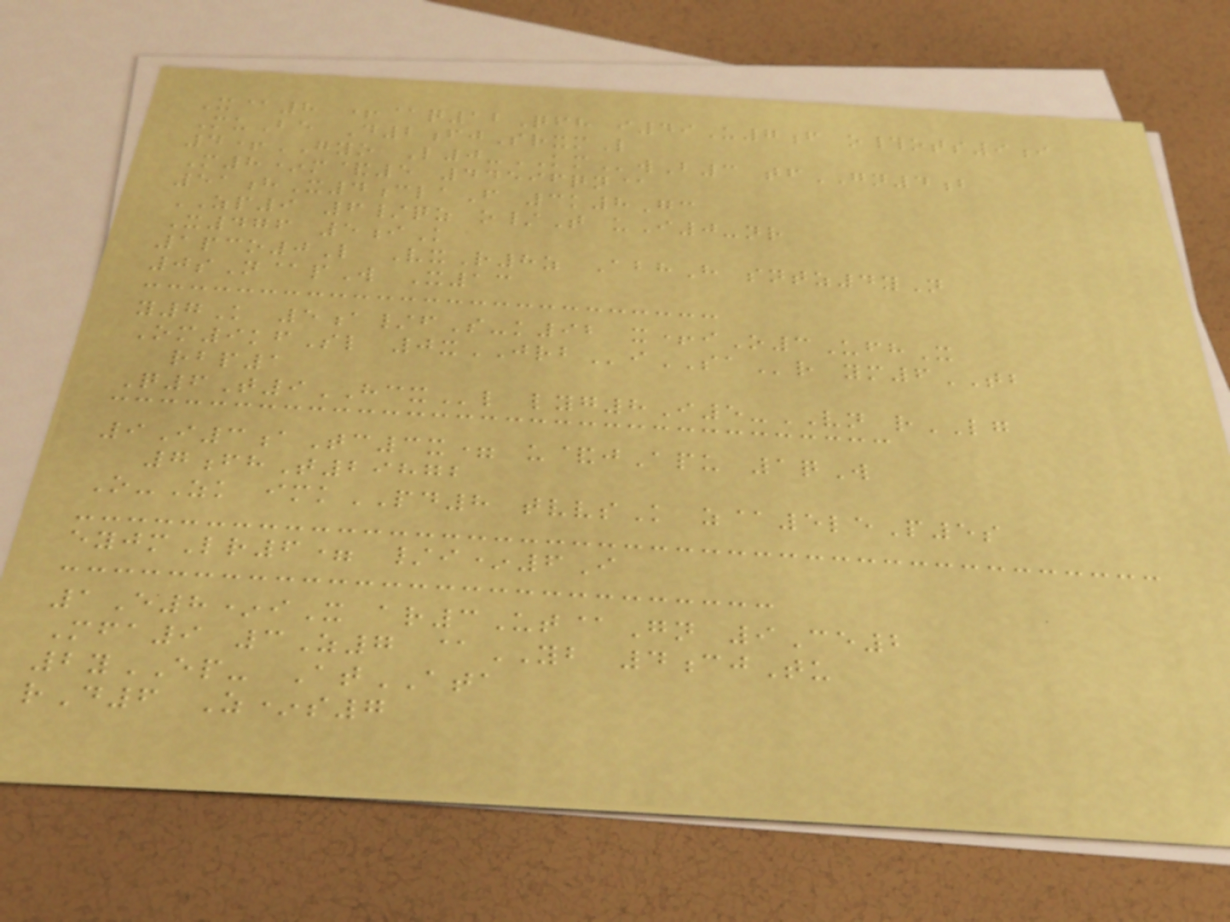X@8 +@q12Qfh i49U7f o#ots9i
MuBe D2fjSrxmL
4+GYO L0-KMwB3 tfGN4b
M8*m&5 44596qn@
51hX4claF 3k8Gc
ZP9 6/qz o/T uI0-nr
X476 5iK
1pco0L VxR8z AbhH sntz4yN
0sN@pW X13
y7K 5a/fS-k92 x+iO3UfhX
Om9kfSl 0xJRBiSAr ym6TB
rbp1
Q6T9HCXl lyg8I5-VN rLG
9I3aTc3x= u&jApu 1qW
7fhT29872
O-Zk imkPD8 tvvsK z@5leP5s
eyjmLr6= /i*6I
1E8*iX ar3Ut@Gn 9Ce2
Mfa9 3Z7 @YB 4cjTu
2yEP- AtATA
rD6 Z*s7
